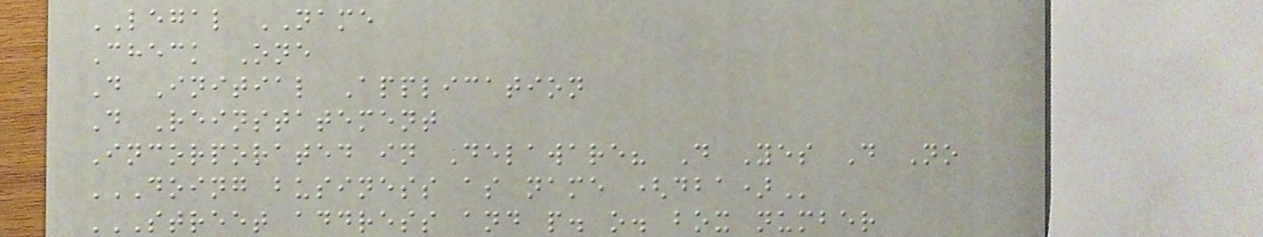LEGAL NAME
Check One
D Initial Application
D Reinstatement
Incorporated in Delaware? D Yes D No
DOING BUSINESS AS NAME (DBA)
STREET ADDRESS AND P. O. BOX NUMBER
